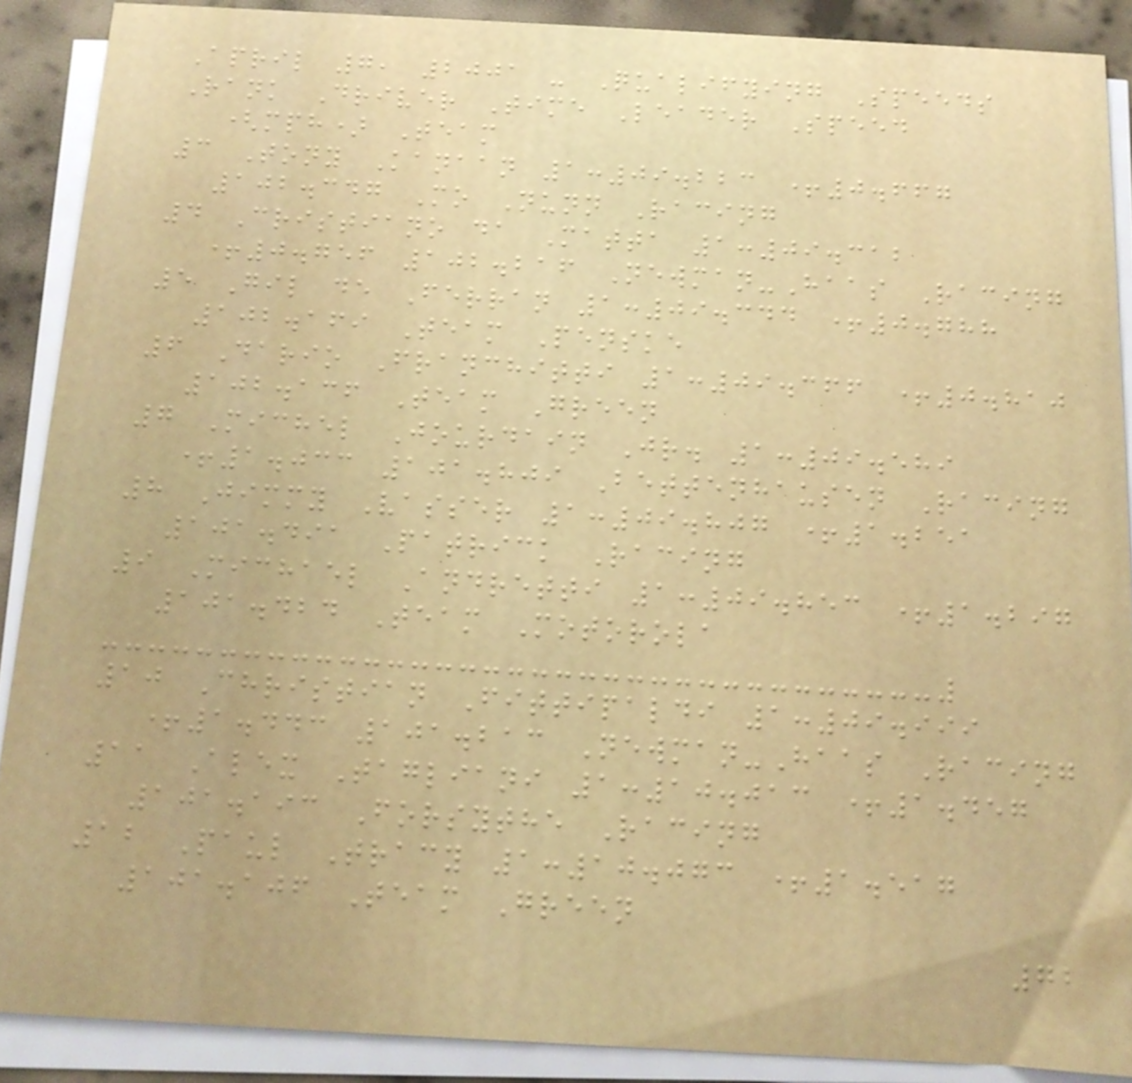April 7, 2001 - Qualifying Speeds
Rank Driver Time Leader Speed
(mph) Team
3 Tony Kanaan 1:09.223 +0.667
102.347 Mo Nunn Racing
4 Cristiano da Matta 1:09.312
+0.756 102.216 Newman-Haas Racing
5 Gil de Ferran 1:09.344 +0.788
102.169 Team Penske
6 Dario Franchitti 1:09.366 +0.810
102.136 Team Green
7 Michel Jourdain Jr. 1:09.589
+1.033 101.809 Bettenhausen Racing
8 Jimmy Vasser 1:09.807 +1.251
101.491 Patrick Racing
9 Michael Andretti 1:09.853 +1.297
101.424 Team Motorola
10 Christian Fittipaldi 1:09.999
+1.443 101.213 Newman-Haas Racing
11 Alex Tagliani 1:10.013 +1.457
101.193 Forsythe Racing
12 Paul Tracy 1:10.073 +1.517
101.106 Team Green
72
